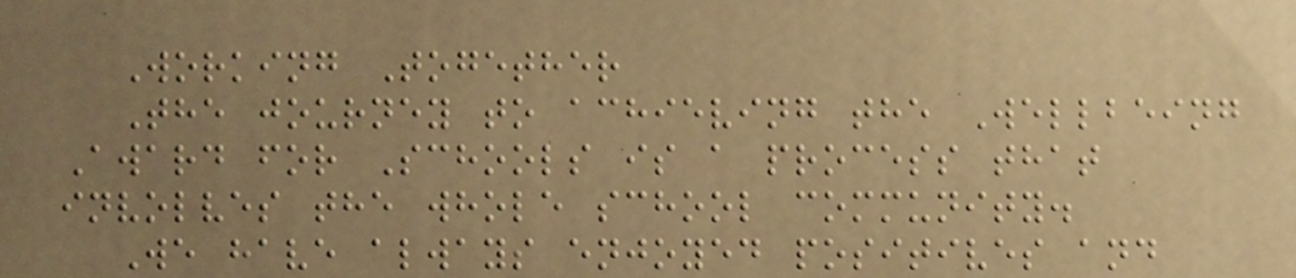Working Together
The journey to achieving the Wellbeing
Award for Schools is a process that
involves the whole school community.
We have always enjoyed positives and
